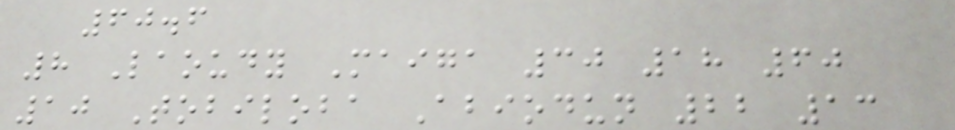60.6
8 Laoudy Maiga 30 18 60
10 Tobiloba Abiodun 22 13
